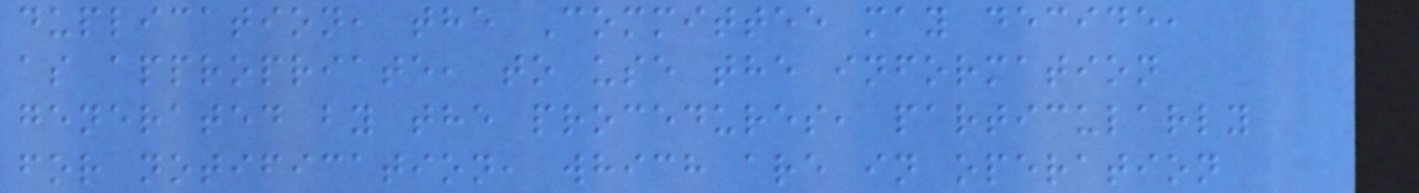duplication, the Committee may decide,
as appropriate, to use the information
generated by the procedures, particularly
for notification, which are in operation
